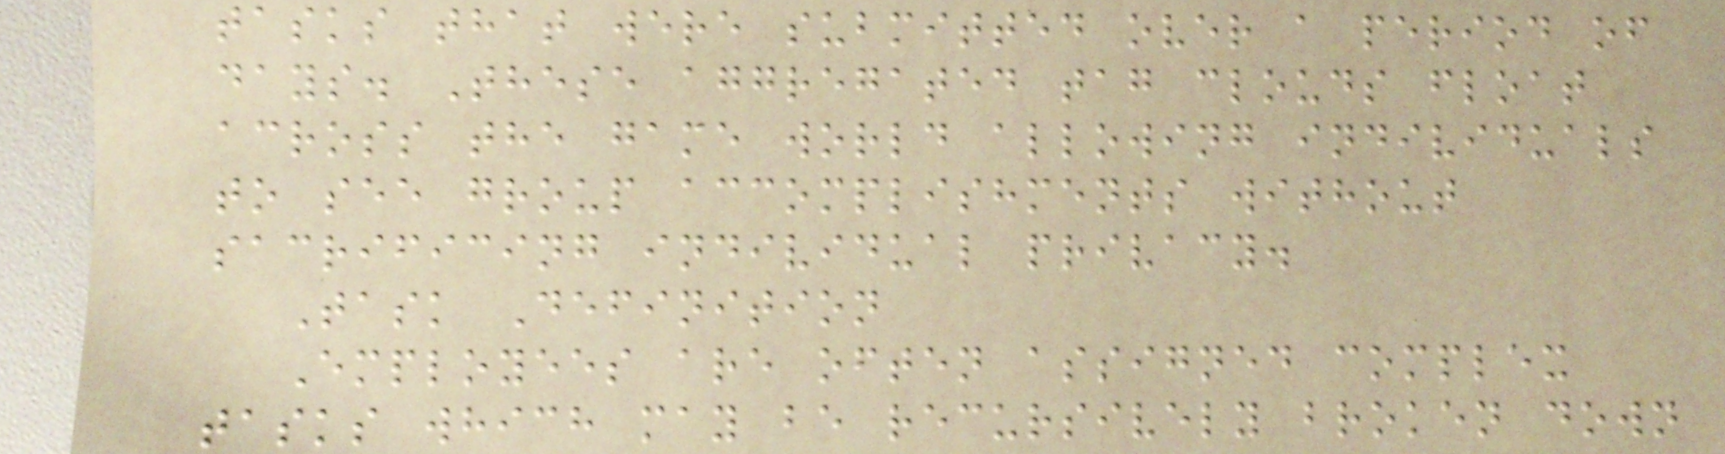tasks that were submitted over a period of
days. These aggregated tag clouds float
across the game world allowing individuals
to see group accomplishments without
sacrificing individual privacy.
Task Definition
Employees are often assigned complex
tasks which may be recursively broken down
